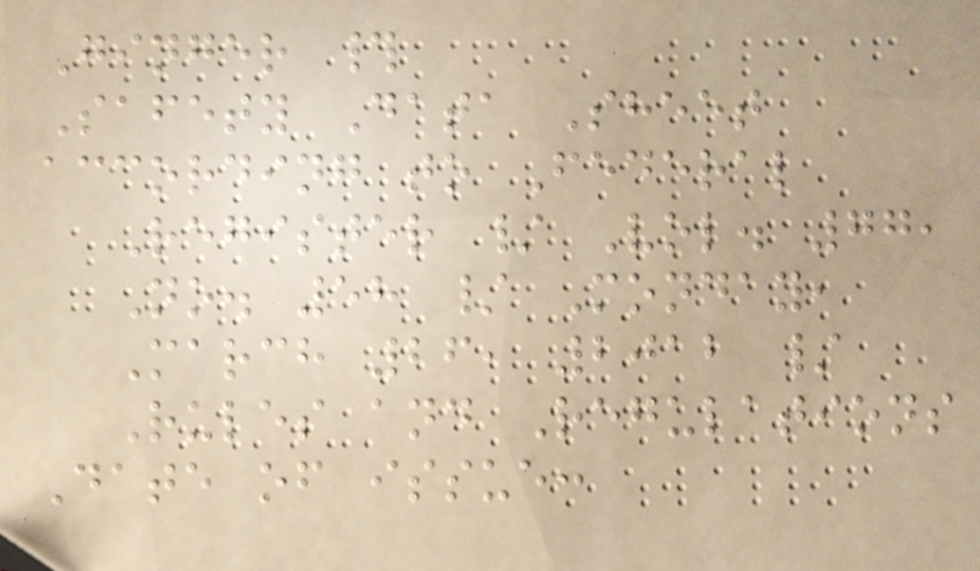Ginger #
Safety Data Sheet
according to Federal
Register / Vol. 77,
No. 58 / Monday,
March 26, 2012 /
Rules and Regulations
Date of issue:
